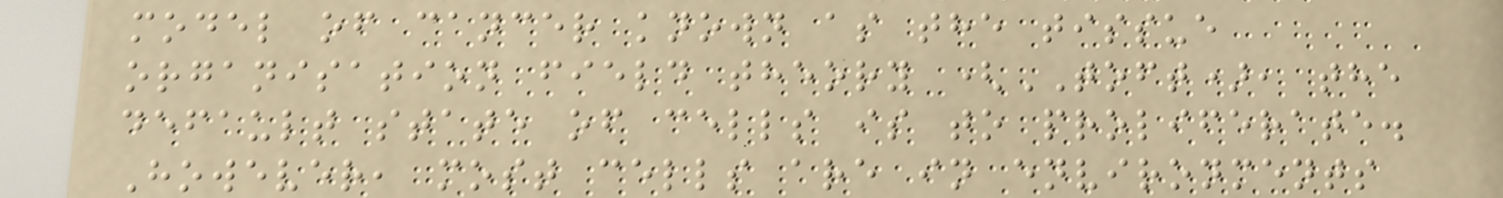model of cancer known as the tissue
organisation field theory (TOFT), the
default state of cells is to proliferate.
However, most cells are in environments
